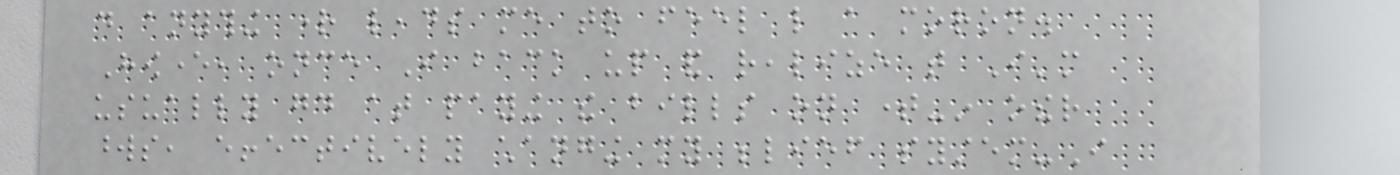do anything right leads me to feel like a moron.
However, once I back up and realize that I'm
usually good at paying the bills on time-in other
words, effectively changing my belief system-I
